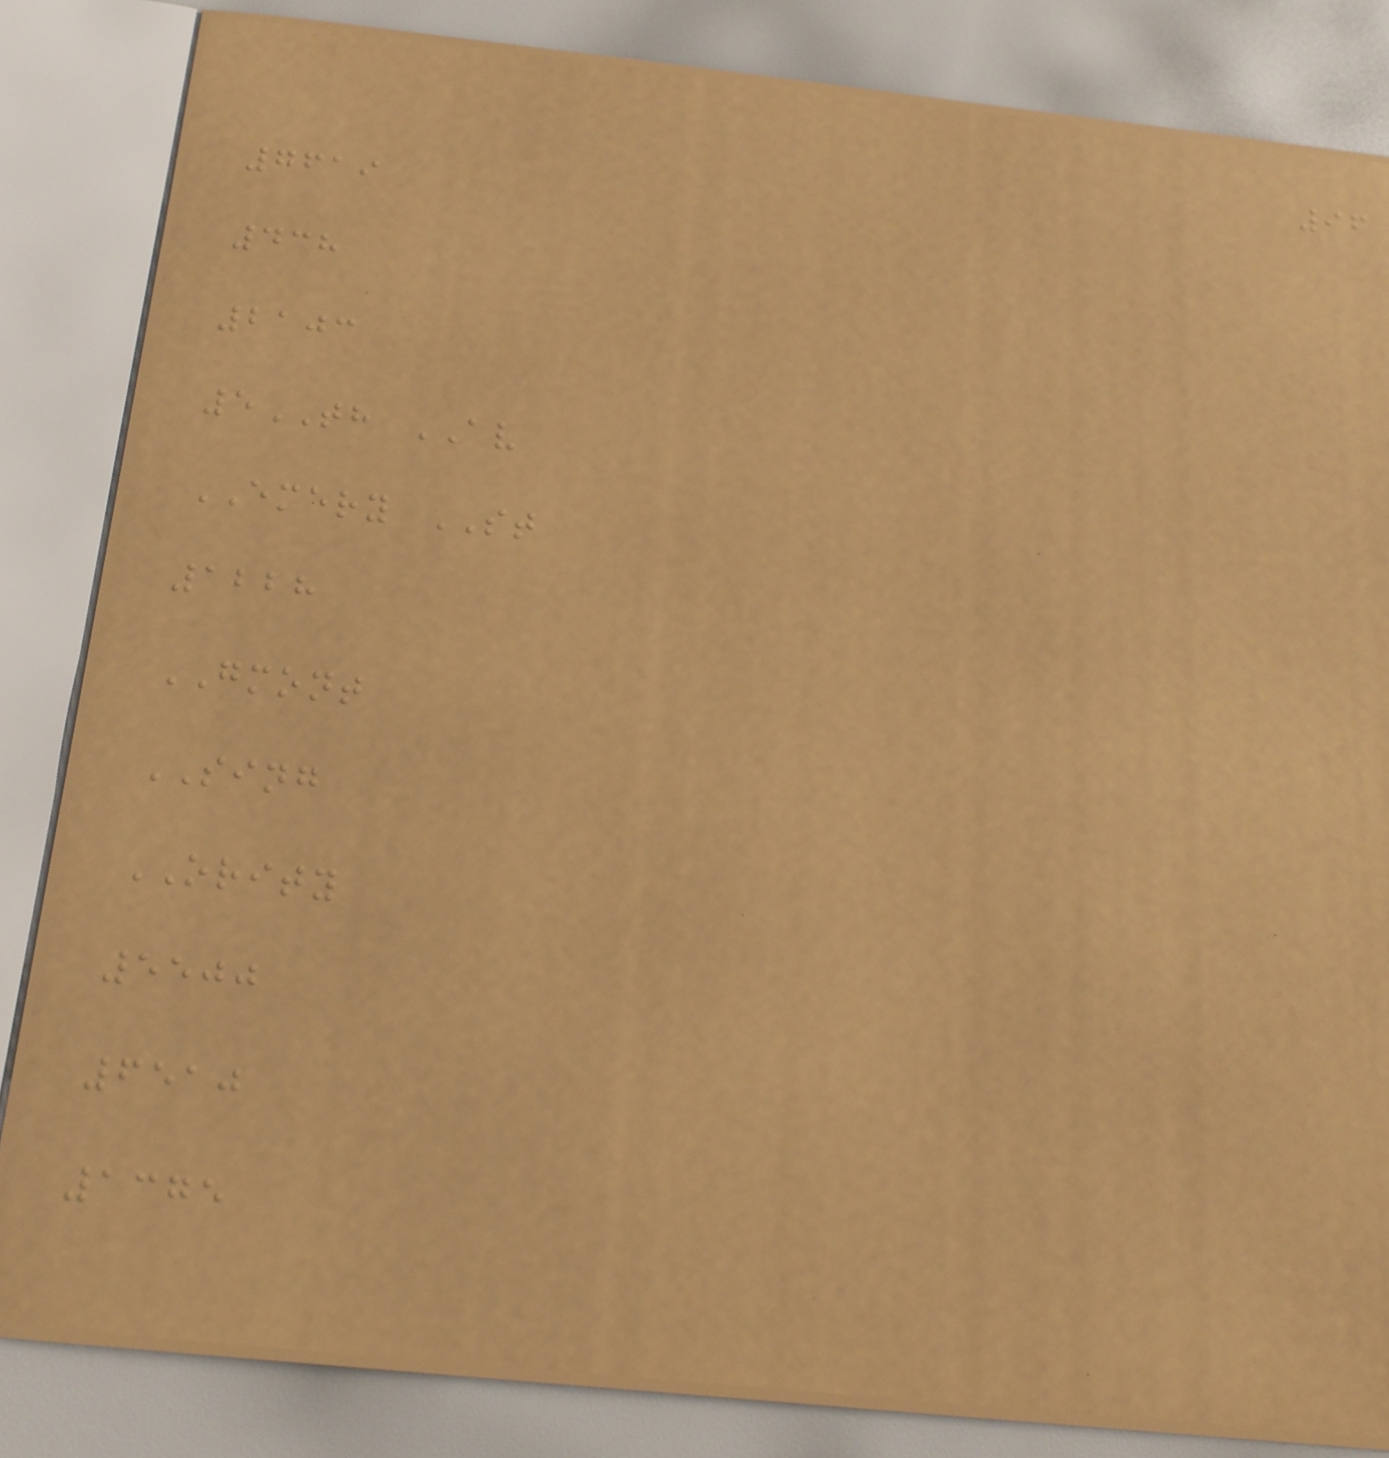96
7619
438
2103
5TH AV
EMERY ST
1228
GMONT
SING
ORITY
5500
6510
1375
